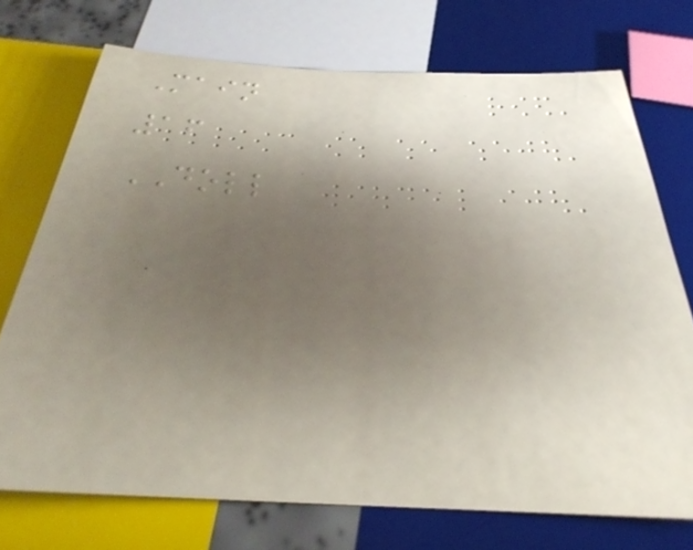Main
16
DOLL
